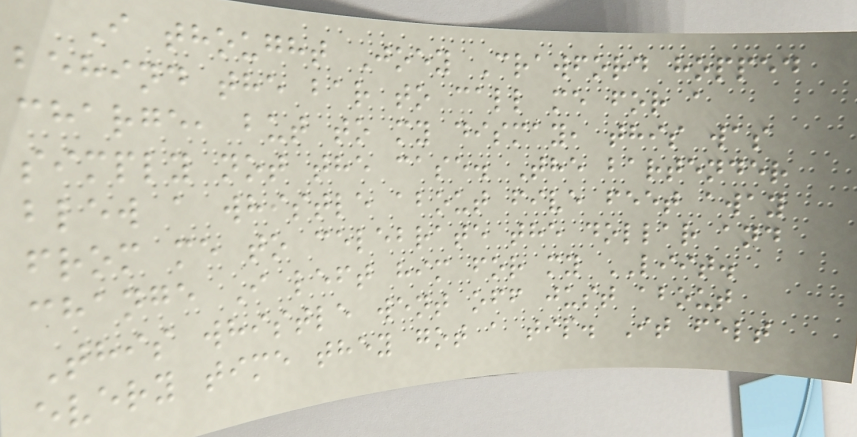I thought Joey Crawford hopped
behind the bar to call me for a
charge, but to my dismay, this was
simply not the case. The bartender
blew a whistle about five feet away
from me to celebrate the dollar and
change I left him for my LIIT.
This whistle went off just about
every time they got a tip. It felt
